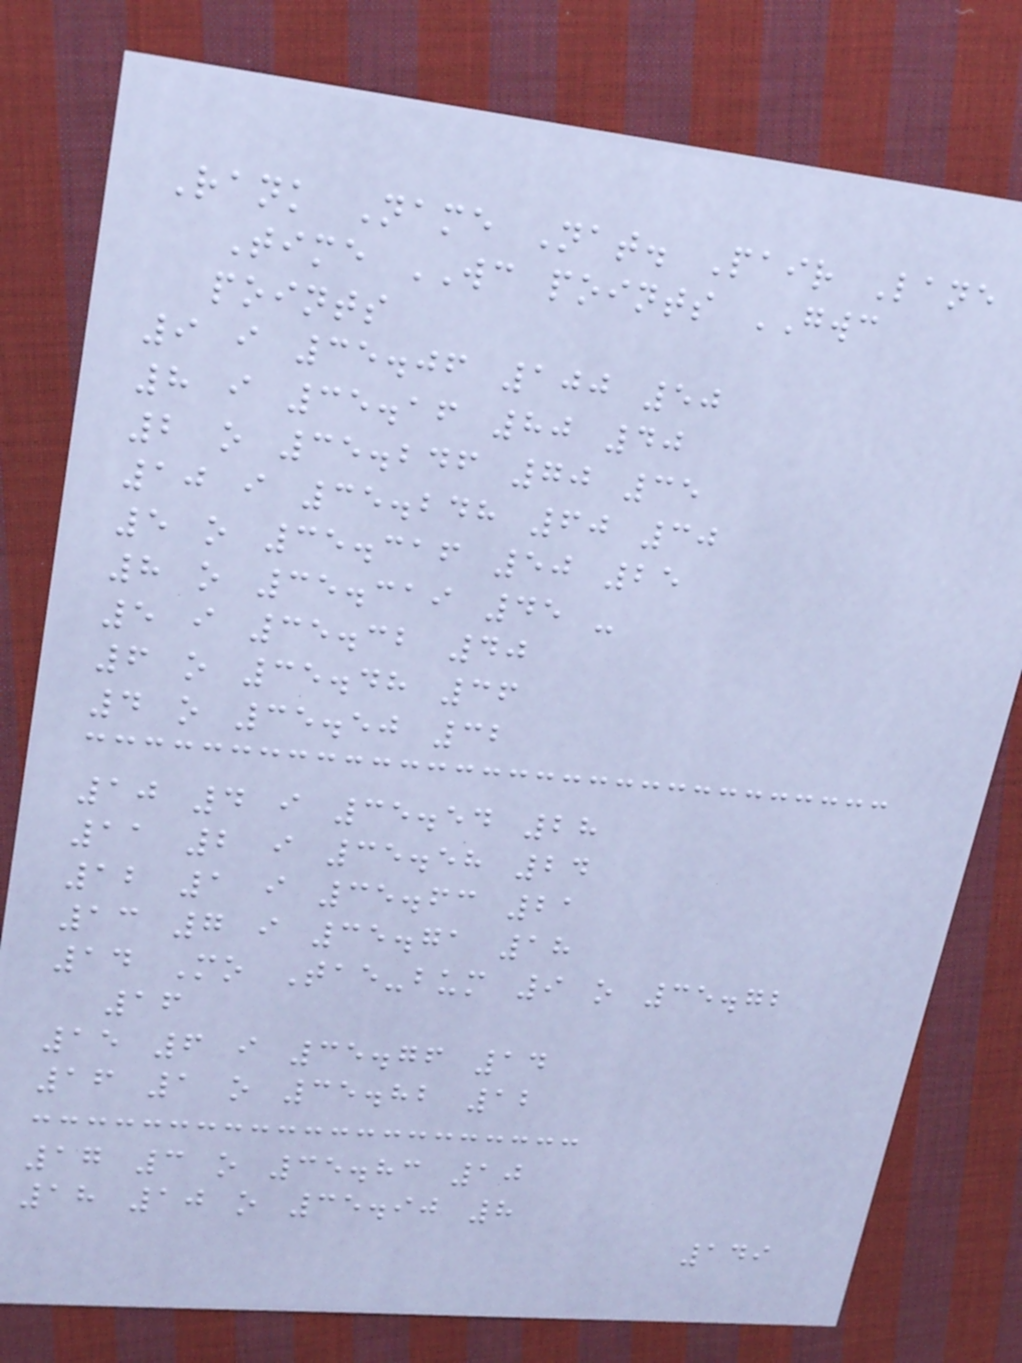Rank Name Nat. Pair Lane
Time WC points GWC
points
9 i 35.06 100 50
8 i 35.16 80 40
2 o 35.246 70 35
10 i 35.248 60 30
5 o 35.316 50 25
8 o 35.319 45 -
5 i 35.32 40
6 o 35.48 36
4 o 35.50 32
10 4 i 35.54 28
11 2 i 35.58 24
12 1 i 35.63 21
13 7 i 35.71 18
14 Mo Tae-bum 9 o 35.72
16
15 6 i 35.76 14
16 1 o 35.82 12
17 3 o 35.83 10
18 10 o 35.90 8
149
